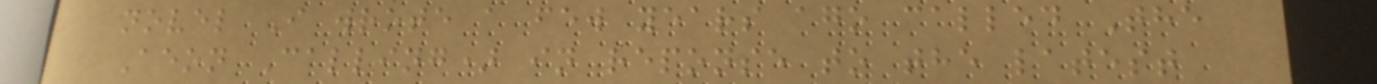novel I wrote a few years ago called The
Aeon Calling) in reponse to the latest
